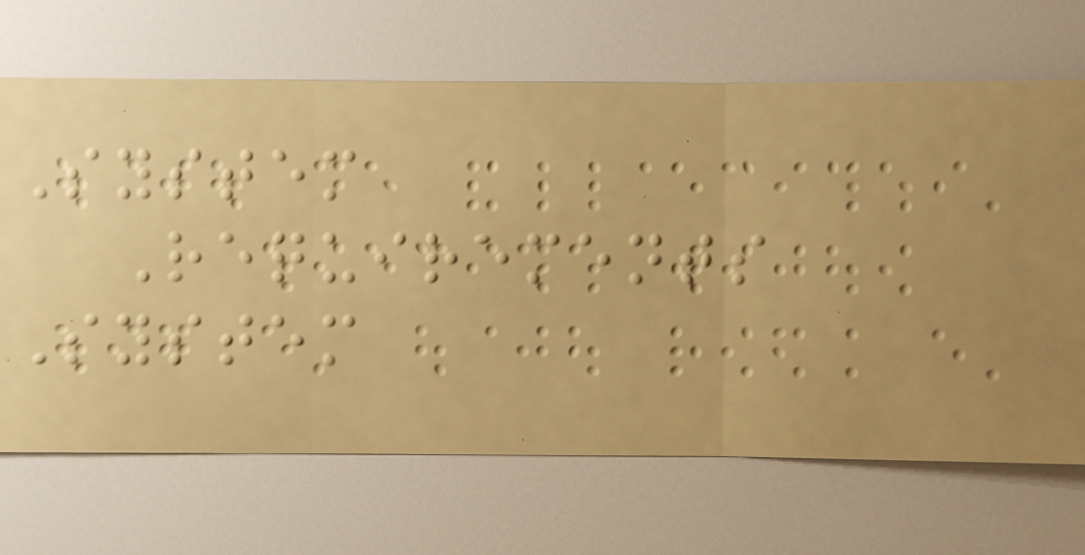System
Requirements
System
